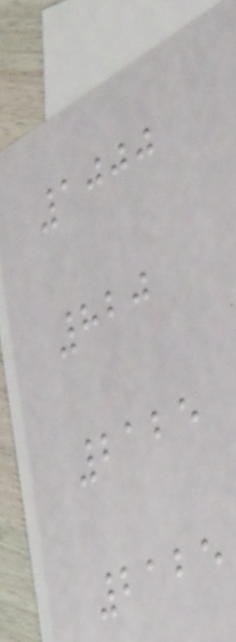1000
820
2125
2125
